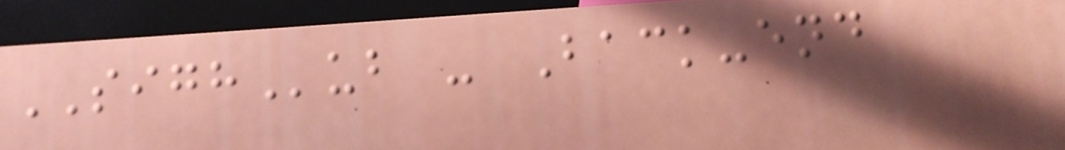SIGHub - Back-end
